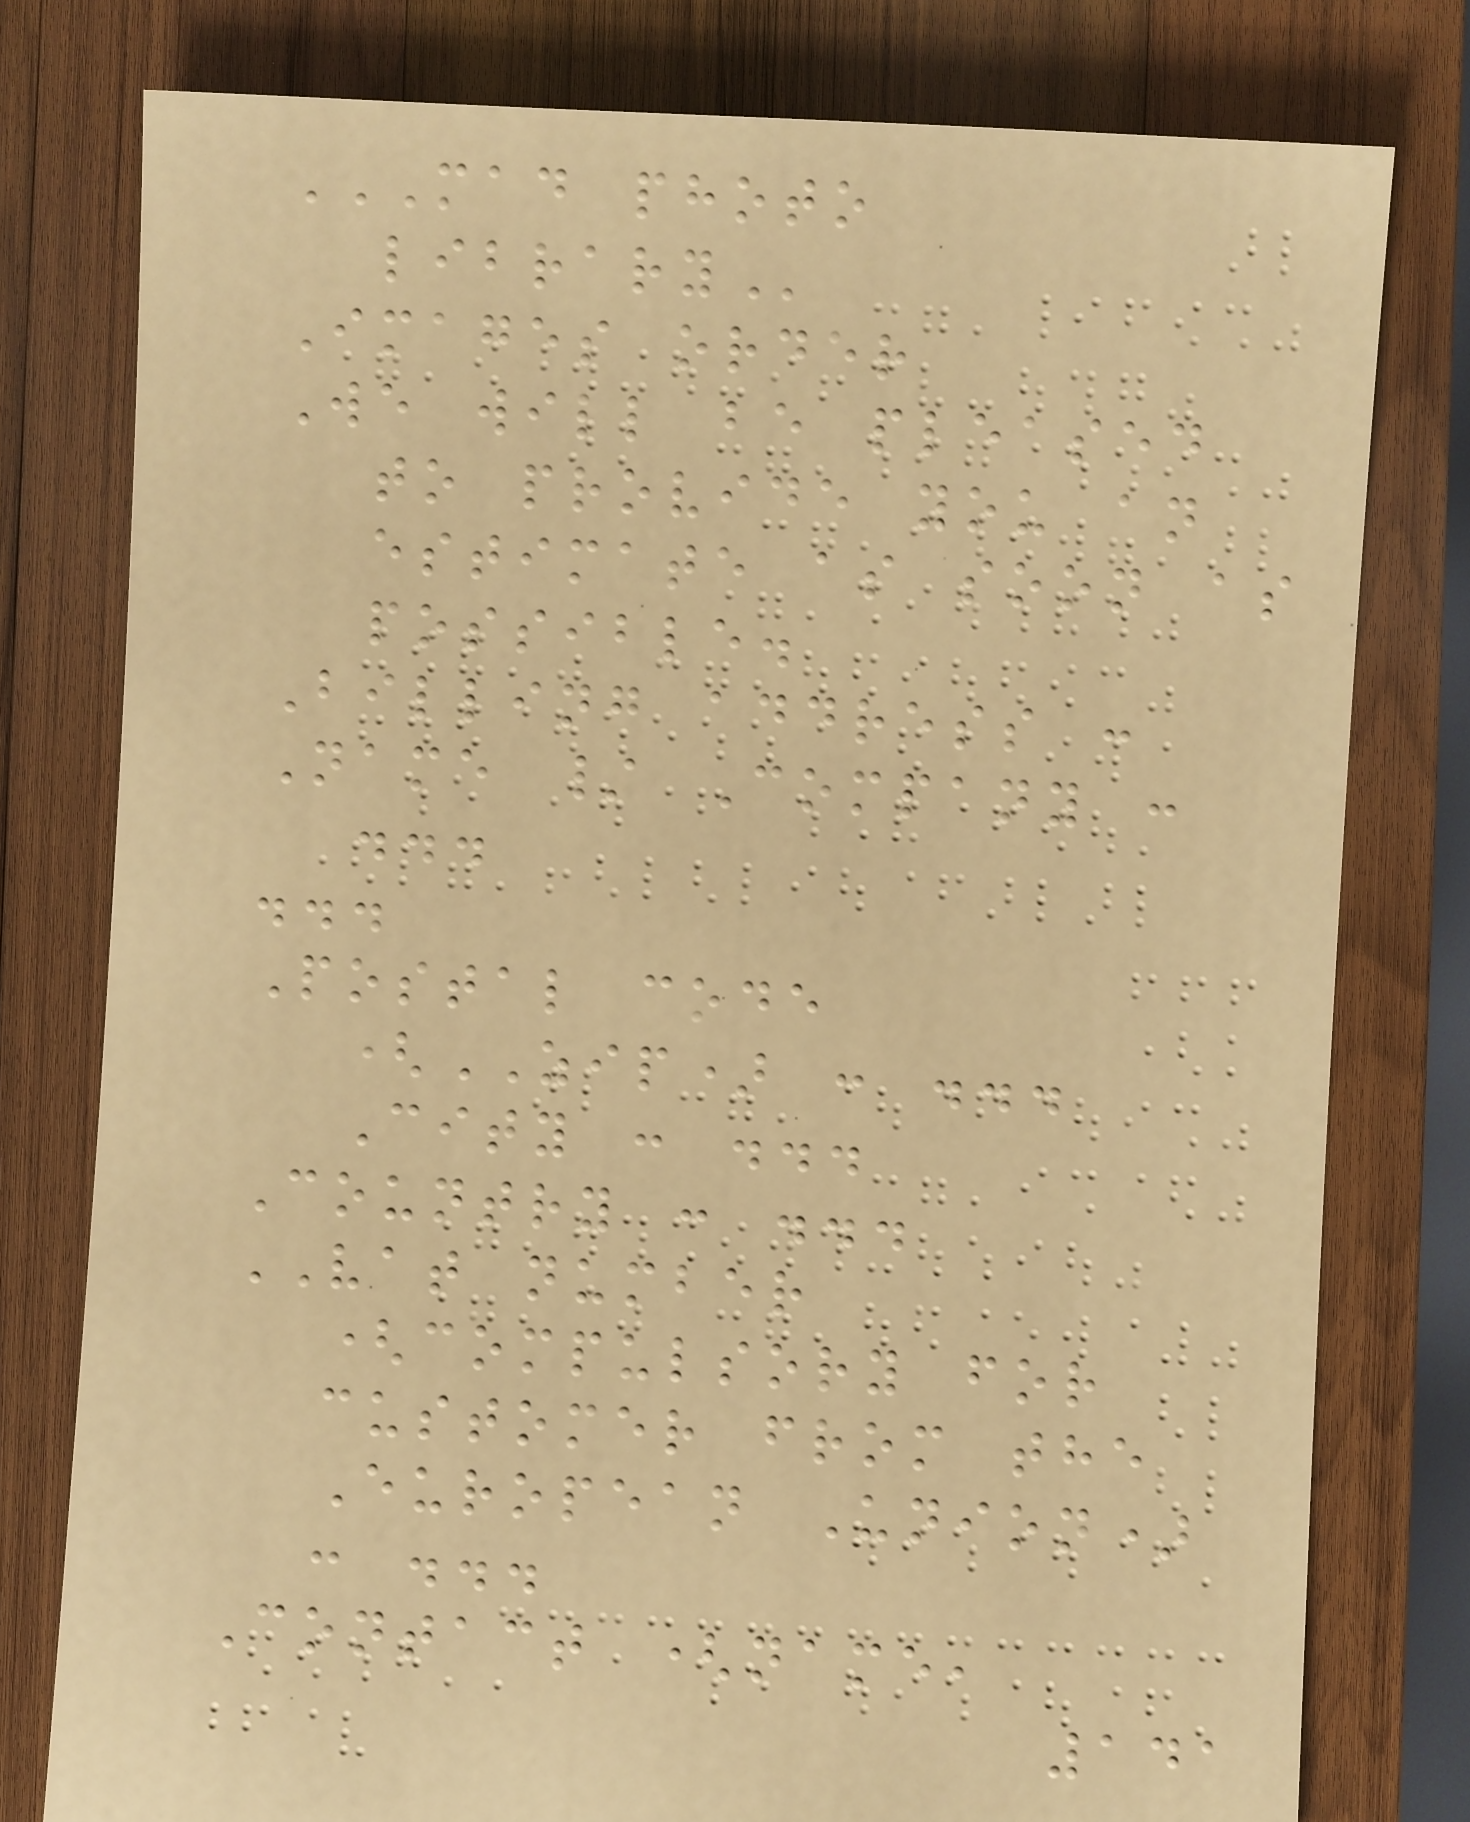MAD PHOTO
LIBRARY
Images order
We will be pleased
to provide you an
estimate as soon as
possible.
Billing address :
Name / Company :
...
...
Postal code
(ZIP) : ...
City : ...
Country : ...
VAT number
(compulsory for
customer from the
European Union)
: ...
Contact (name,
141
